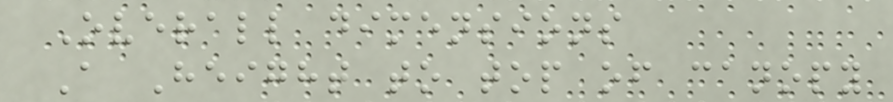Overall dimensions
A Height to top of canopy
